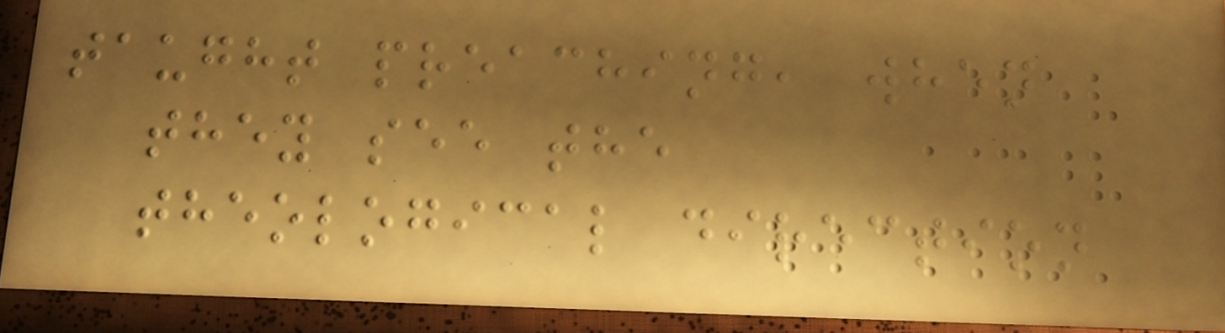taught preaching, when
they see the
theological direction
